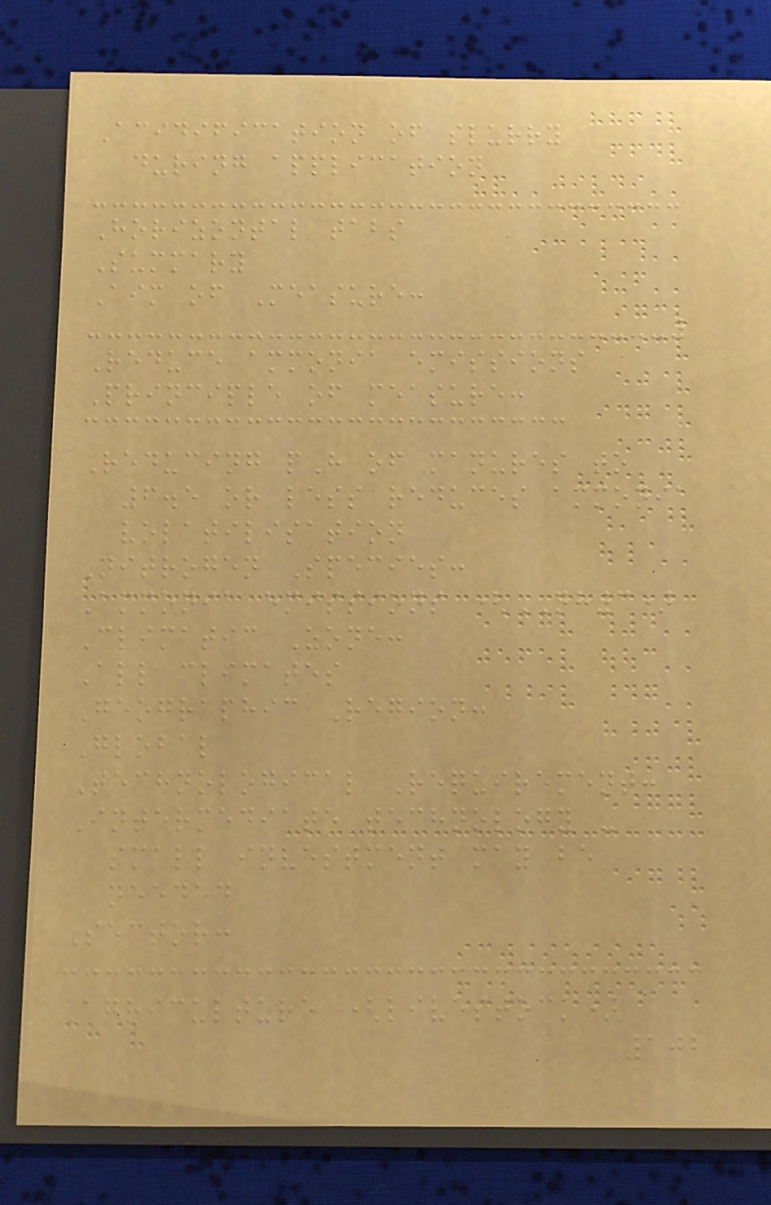Acidification of slurry
during application
Horizontal tabs
Summary
Aim of Measure:
Reduce ammonia emissions
Principle of measure:
Reducing pH of manures to
6.5 or less reduces ammonia
volatilisation
Nitrogen Species:
Ammonia emissions (NH3)
Climatic Zone:
All climates
Geographic Region:
Global
Technological Requirement:
Intermediate technology -
small investment may be
needed
Sector:
Agriculture (livestock)
102
